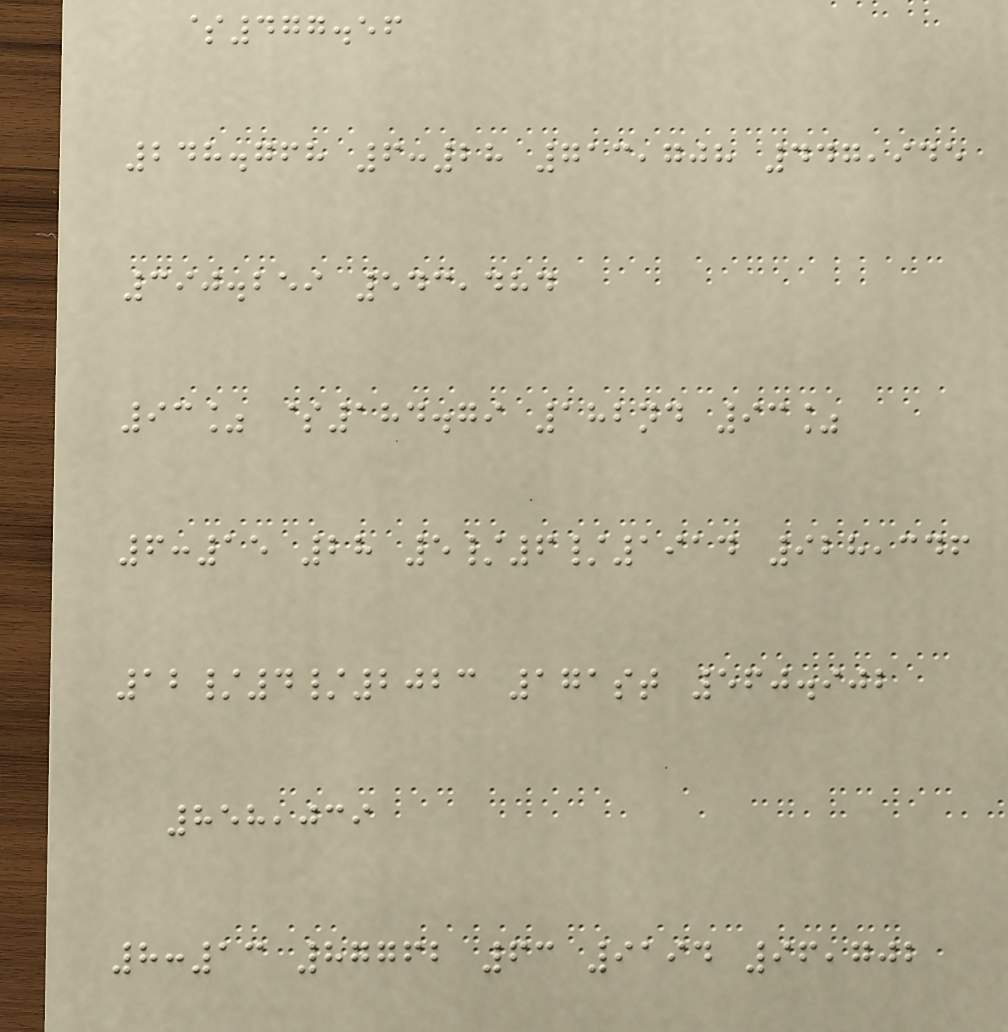$477.56
248.768 6:28 713,708 447,945
390.259 543,484
93% $184.79 182nd 93%
6:15 28 5/6/1914 928,346
12/4/2023 171st 560.902
858,039
8:13 87762 63 9194 96,702
